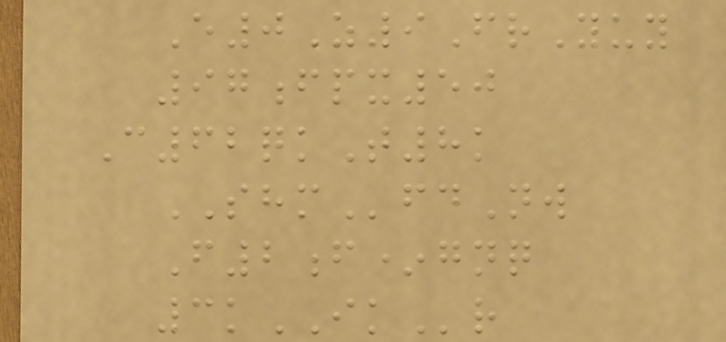E0Z9FrYuy
97fpx50
C62qkT8k
SHMfdNw
F2f*gnq
3kIKr
